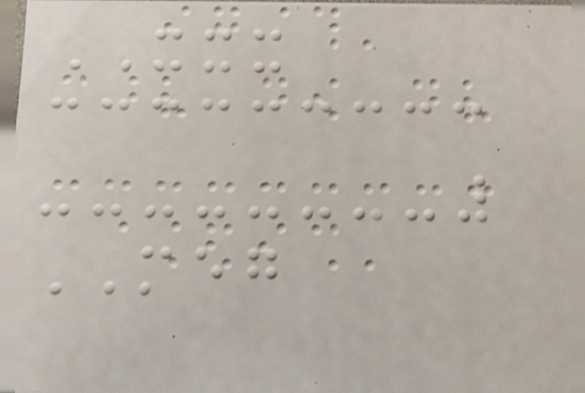XXX
MEG
